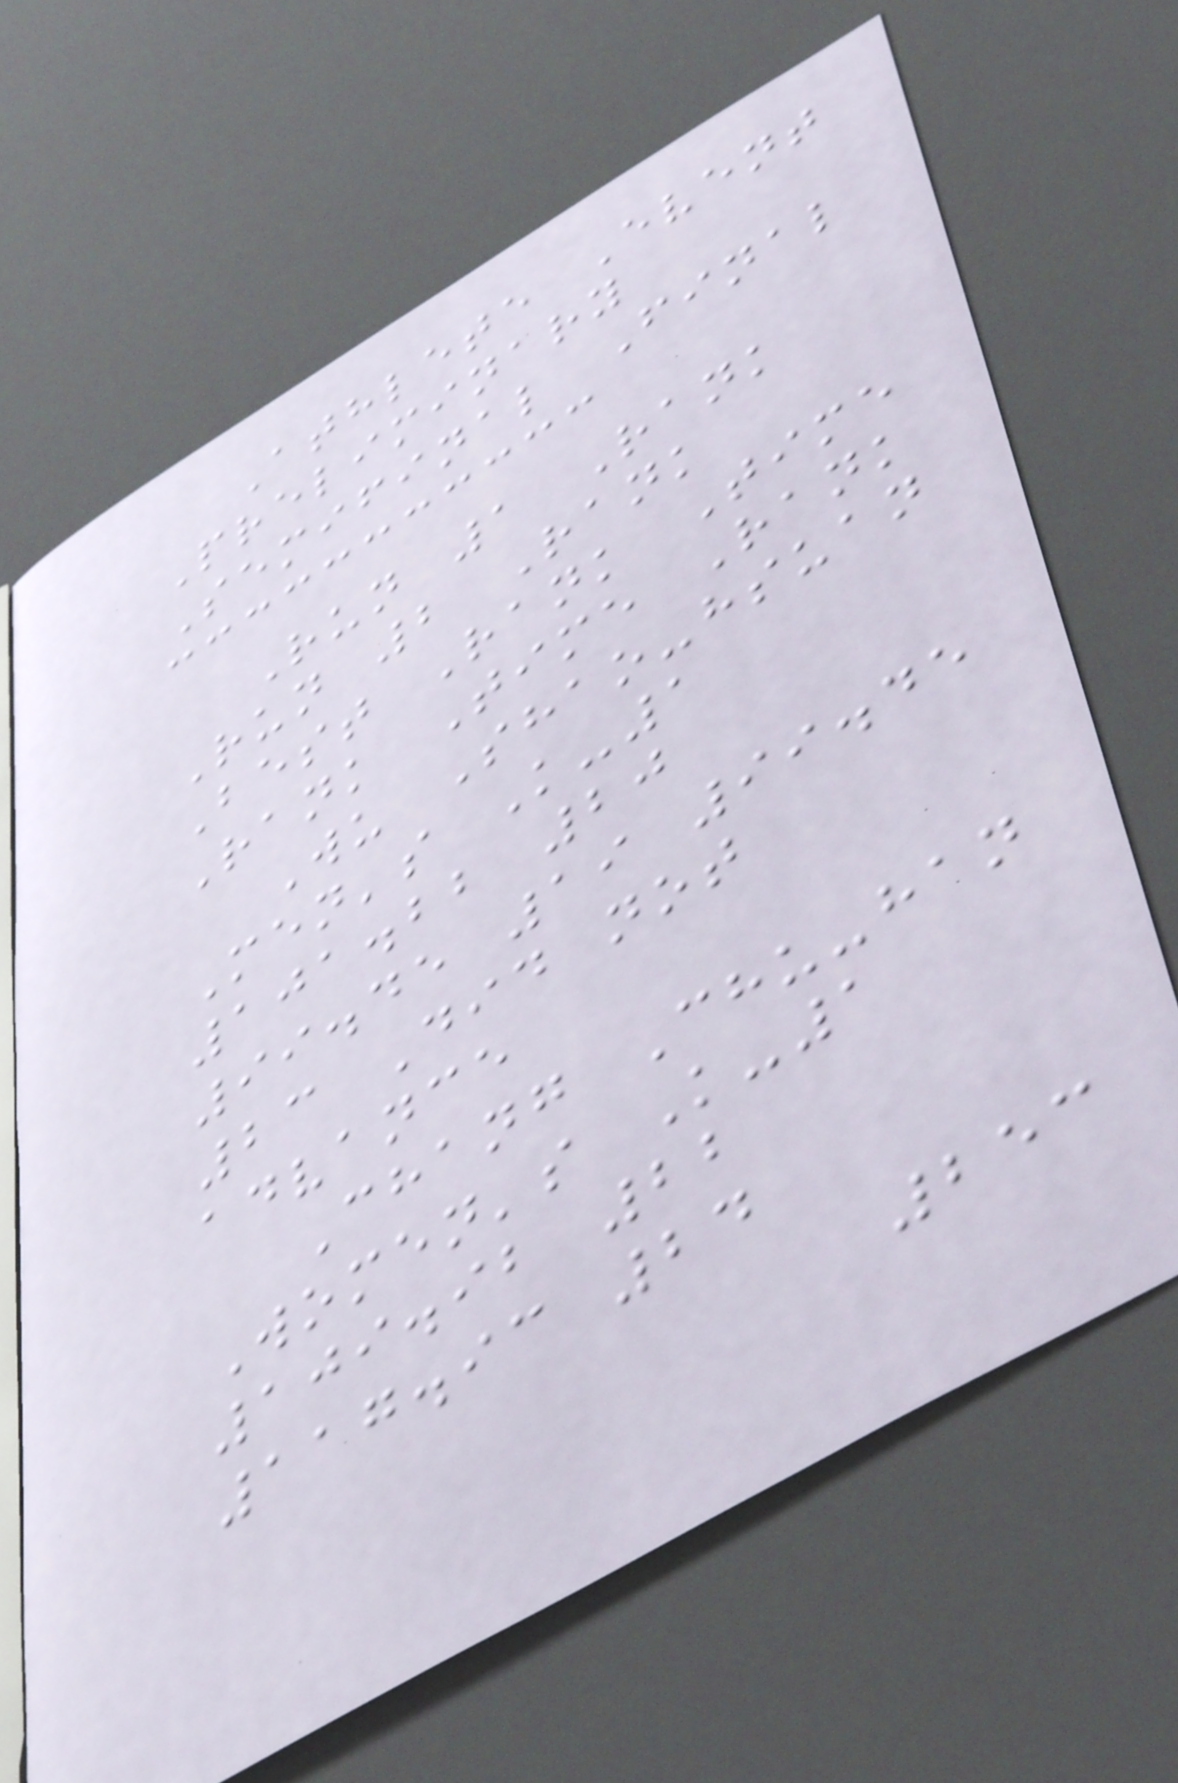Athlete Event
Preliminary
Semifinal Final
Run 1 Rank
Run 2 Rank
Best Rank Time
Rank Time Rank
Wu Shao-hsuan
Men's K-1
101.22 20
99.45 19 99.45
23 Did not
advance
Chang Chu-han
Women's K-1
109.92 22
117.93 24
253
